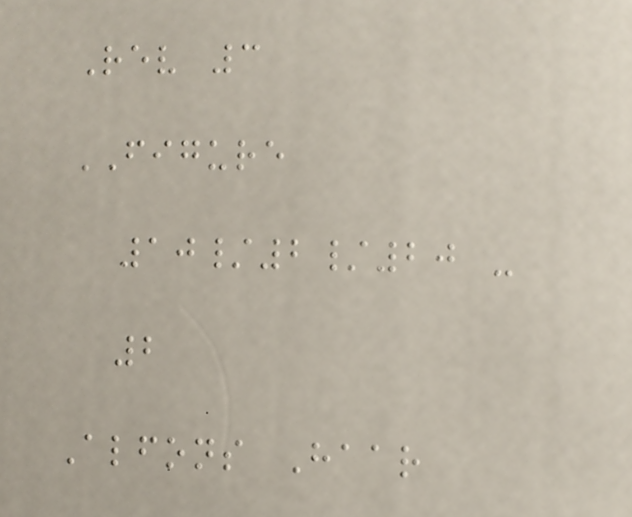Rev 3
FIGURE
10/2/20 -
2
Alfons Haar
